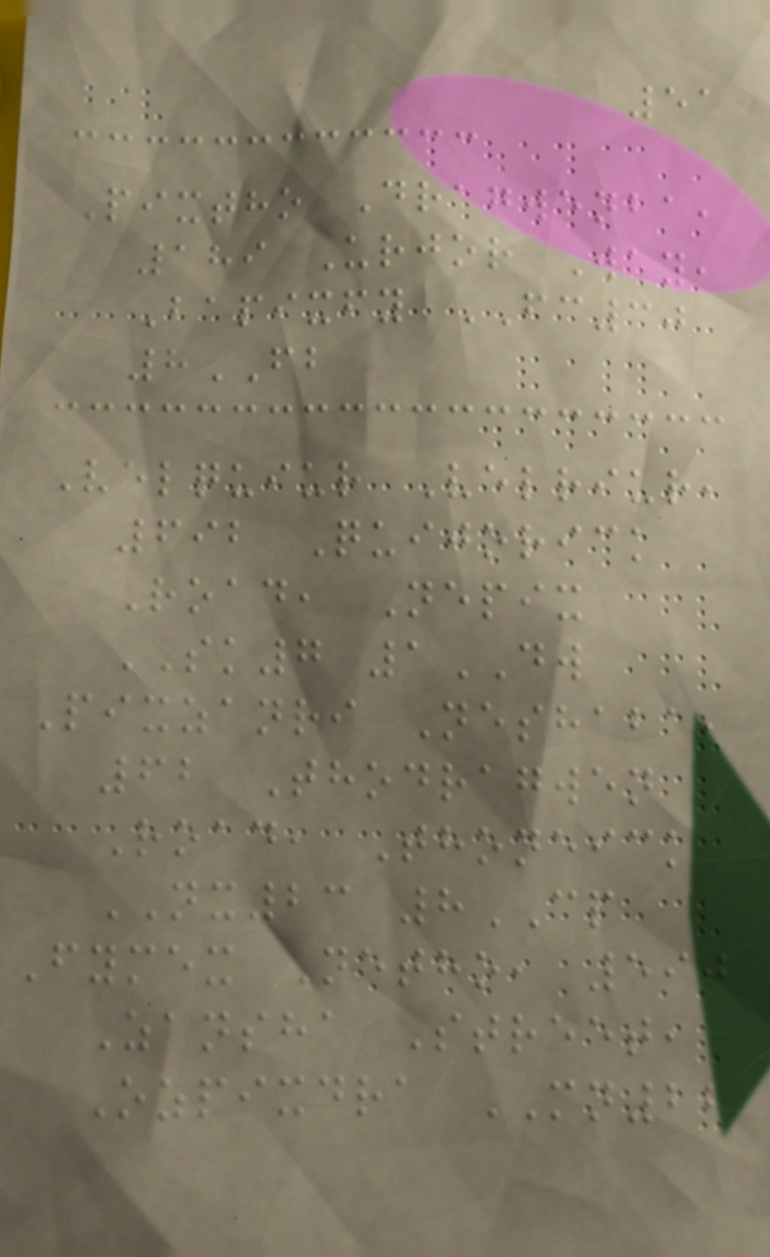51
Pixtho Dragwenba,
189 Urjor Way,
Bapixfy FC30
8FB
Velquiur Velriur,
692 Quijorick
Road, Nepix
SK7 1DW
Pixzanri Neshaba,
62 Thodragwen
Road, Thoneick
NX23 8CP
Fymex Netho, 590
Zansha Street,
Ozpixdra MN22
